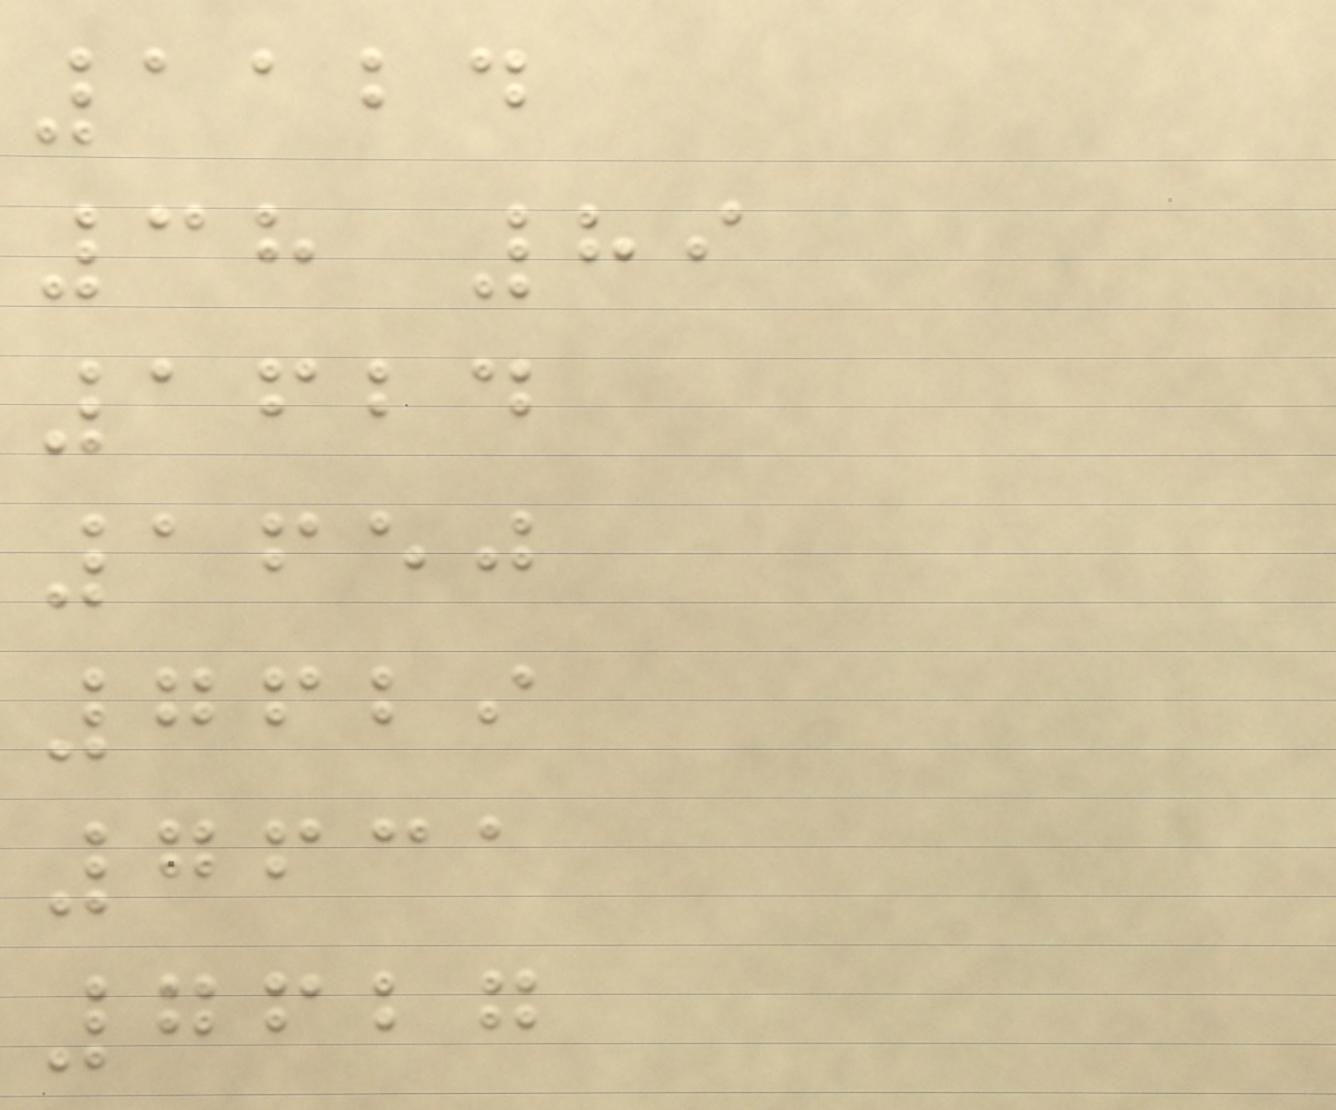1124
38 89
1624
1650
7629
7631
7627
